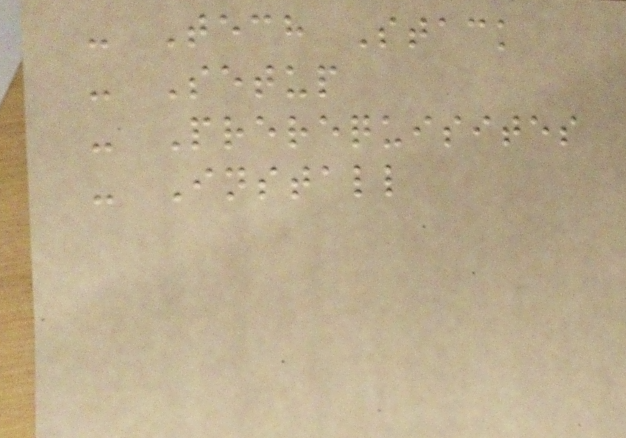- Tech Stack
- Setup
- Prerequisites
- Install
